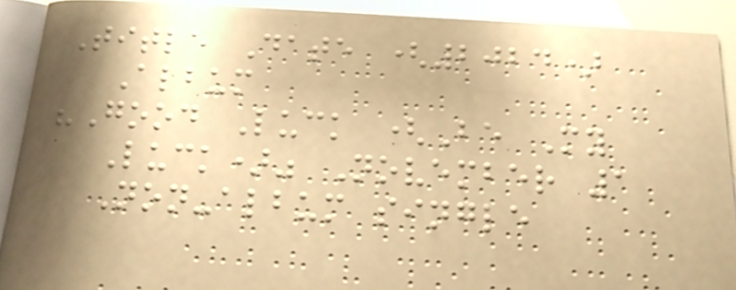Title Date (2024)
Album
"Good Luck (Be My
Luck)" November 1
Non-album single
